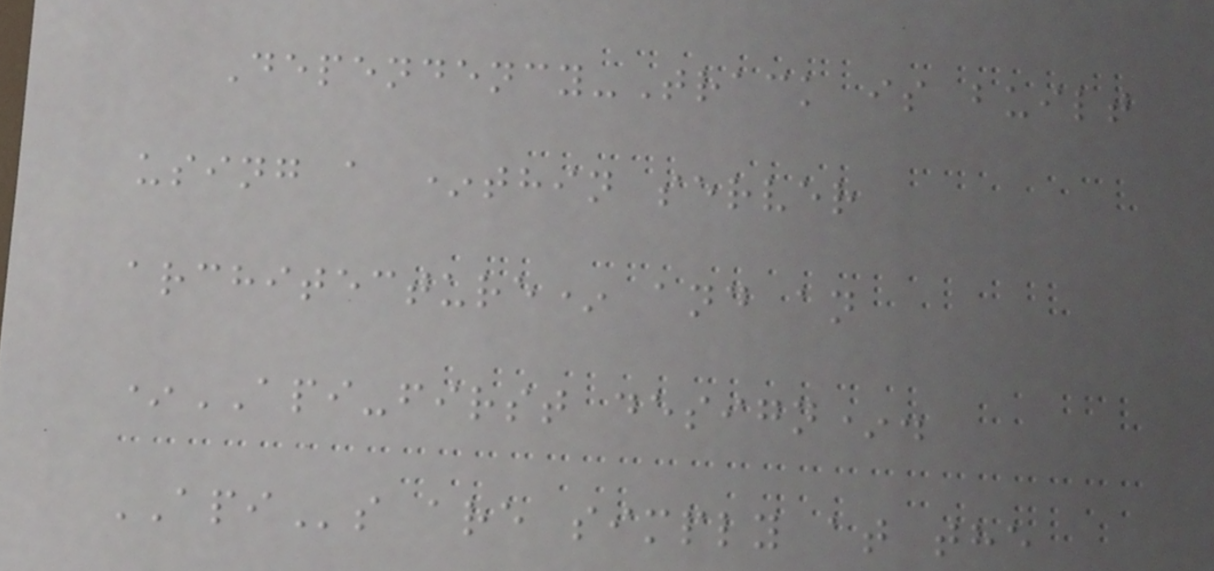Dependency-Track is built
using a *thin server
architecture* and an
*API-first design*.
APIs are simply at the
